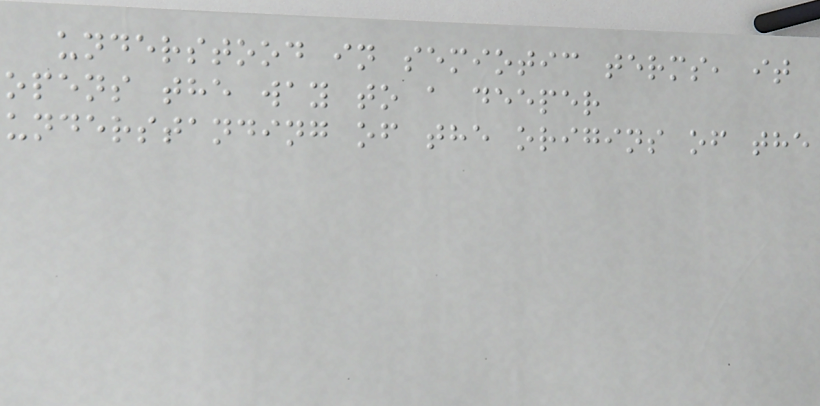understood in semiotic terms, it
opens the way to a deeper
understanding of the origins of the
